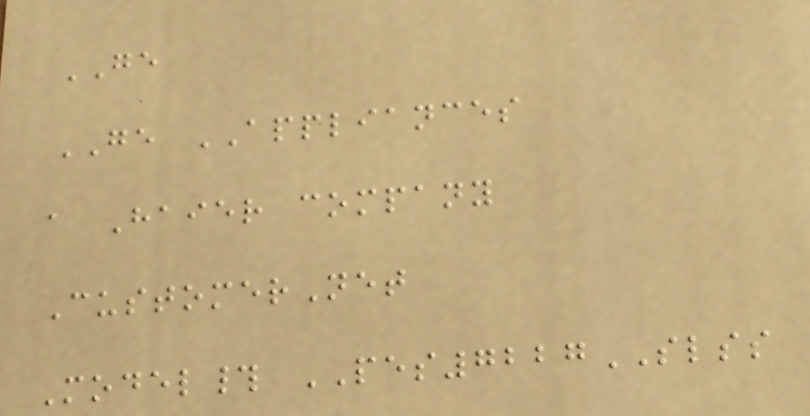GE
GE APPLIANCES
a Haier company
CustomerNet
Model# PES7227SLSS
